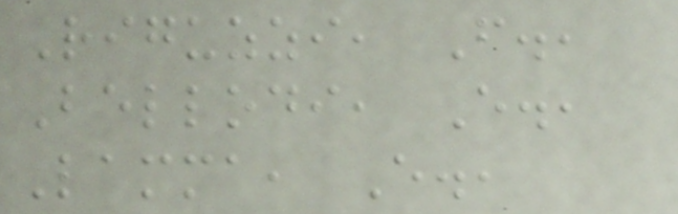Riguzzi, F.,
Bellodi, E.,
Lamma, E.,
